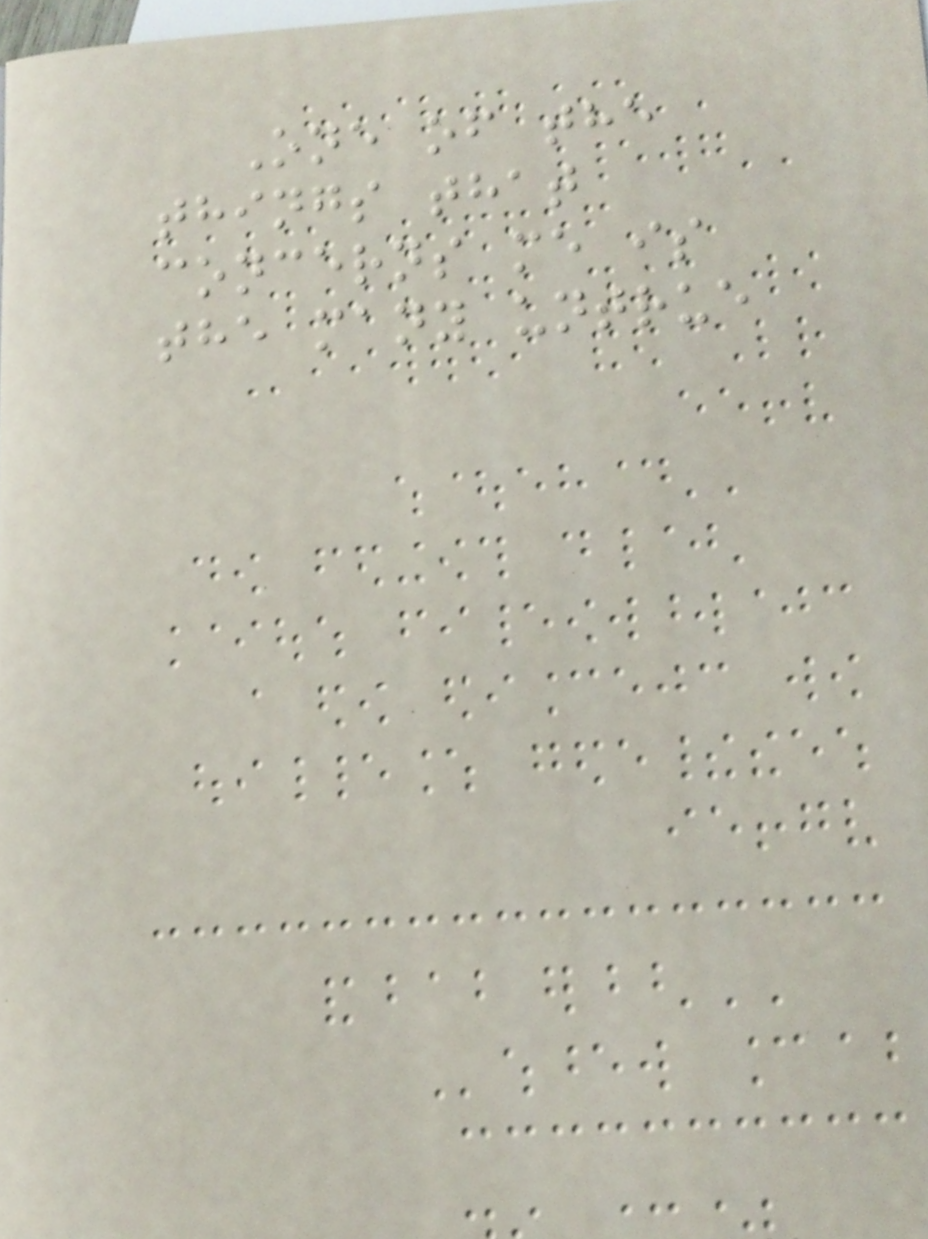One of the
things that
concerns me is
the many untrue
